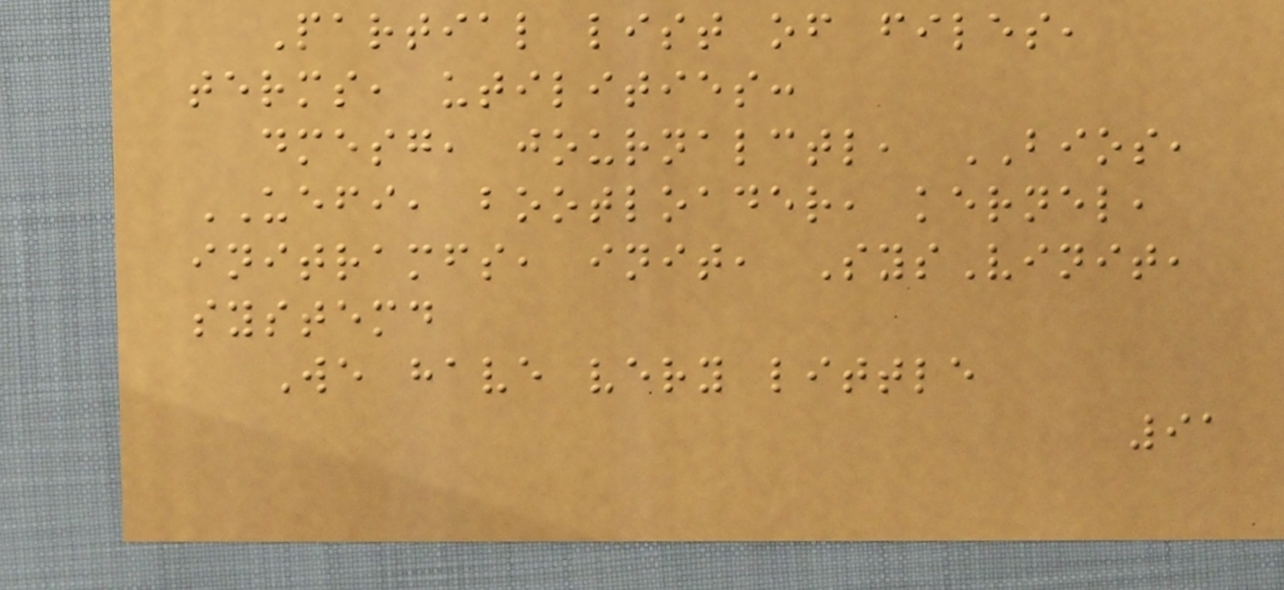Partial list of files,
terms, utilities:
dmesg, journalctl, BIOS,
UEFI, bootloader, kernel,
initramfs, init, SysVinit,
systemd
We have very little
91
